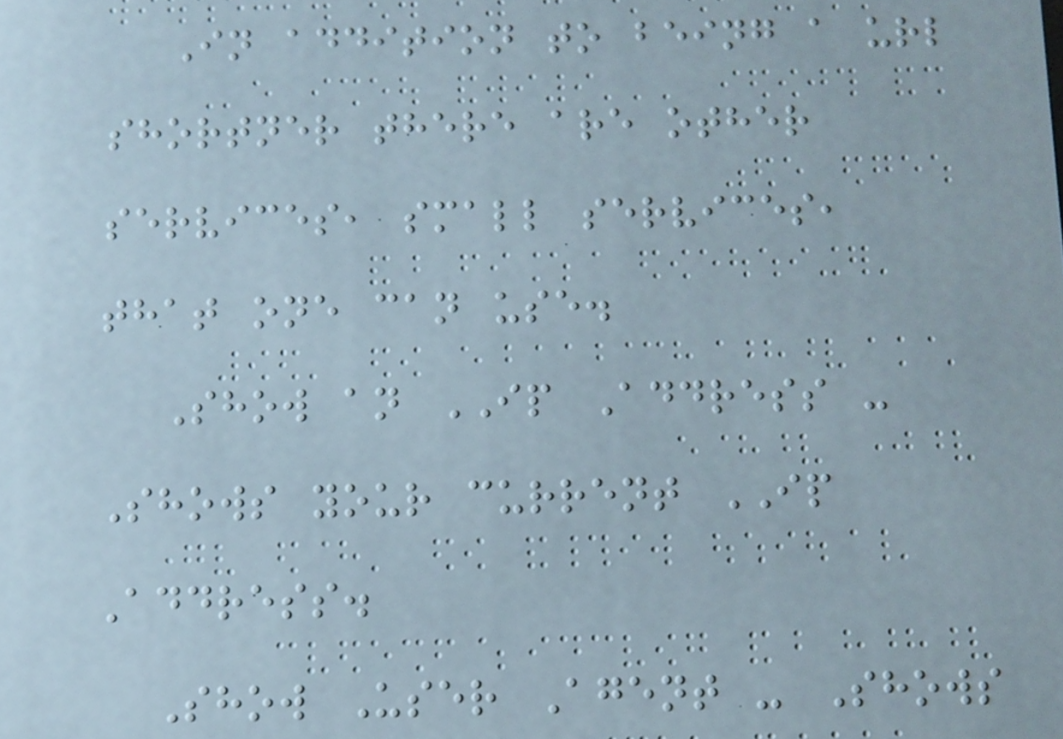In addition to being a url
shortner there are other
services, small services,
that one can use.
Show an IP Address -
Shows your current IP
Address.
Show User Agent - Shows
